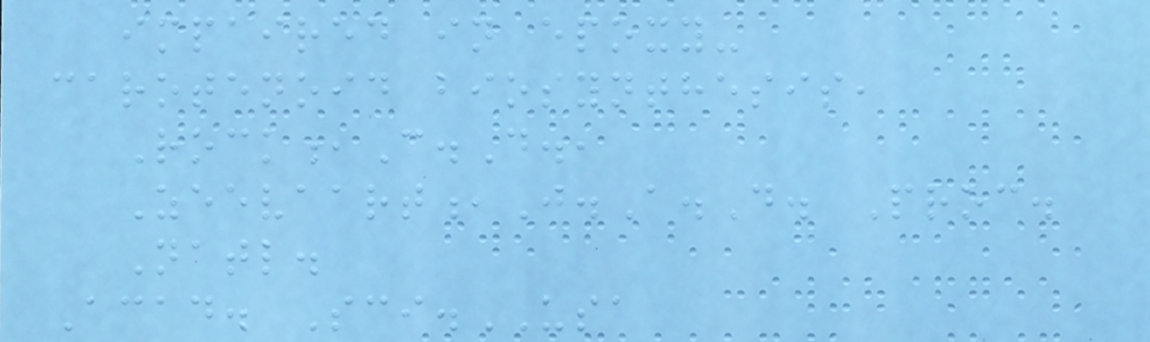impaired in epoxy-
carotenoid biosynthesis,
Rock,C.D.,
Zeevaart,J.A.D. Proc.
Natl.
Acad. Sci.USA
